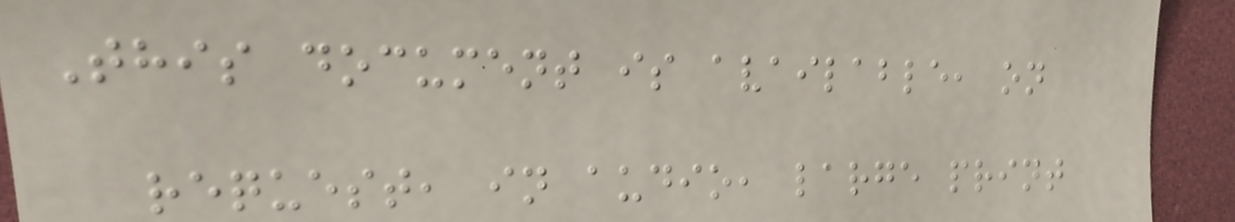This document is available, on
request, in audio, large print
